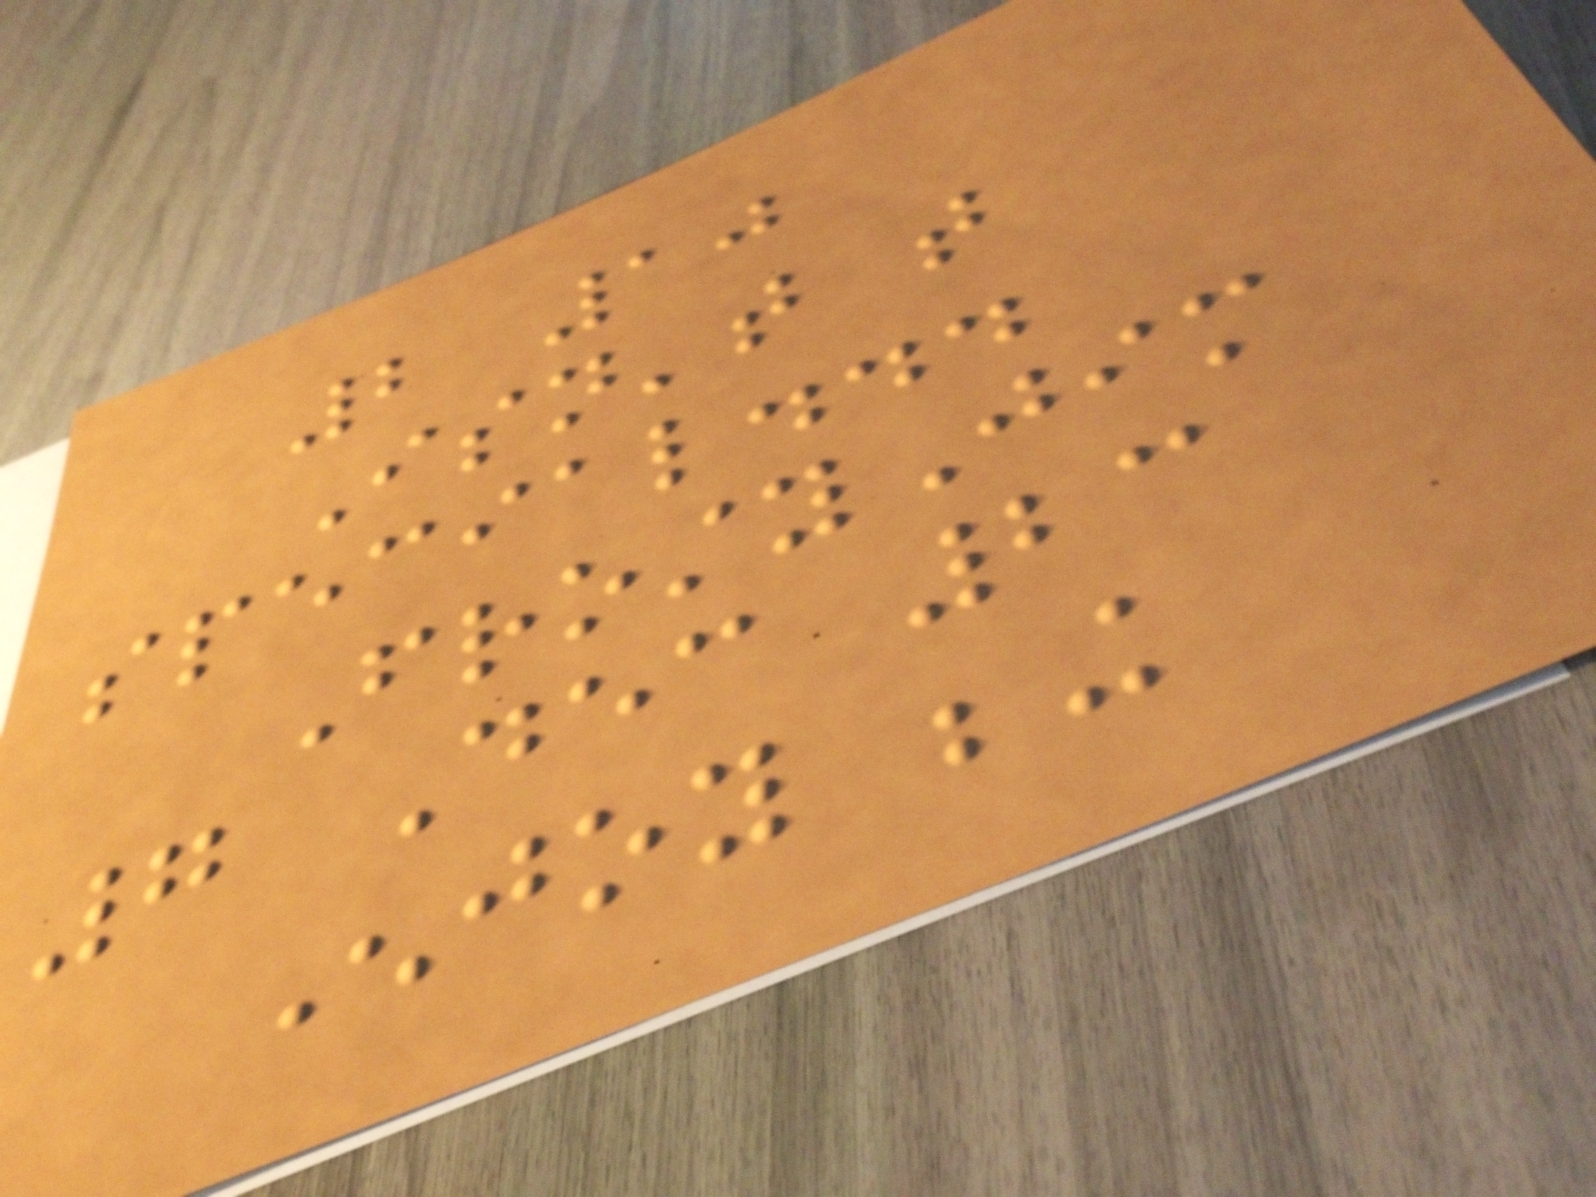2 10
Isn't that
special...
FrostyJim
7 Dec 23
Enjoy being
